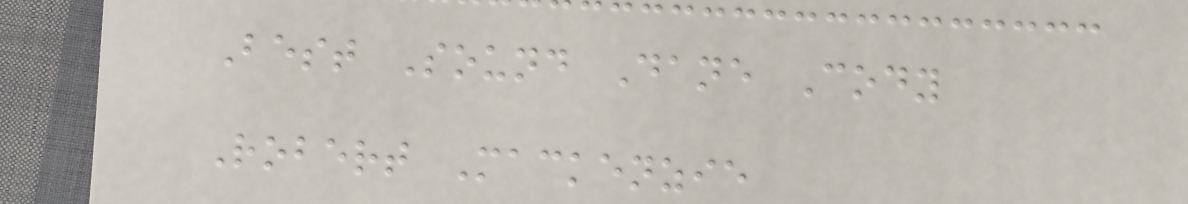Best Sound Dane Cody
Robert Mackenzie
